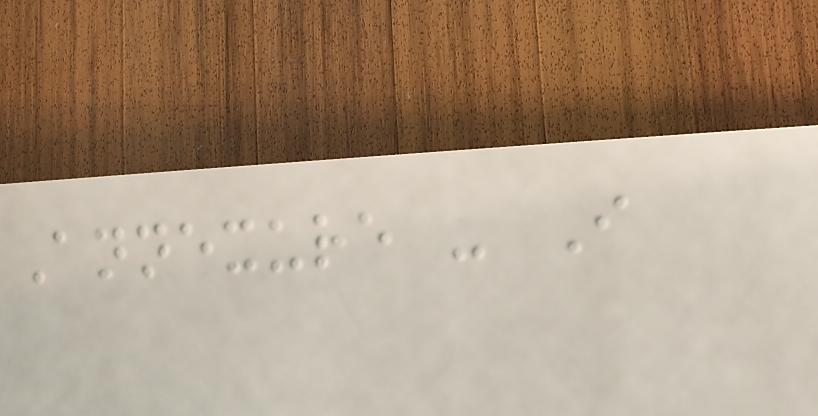Annexure - I
